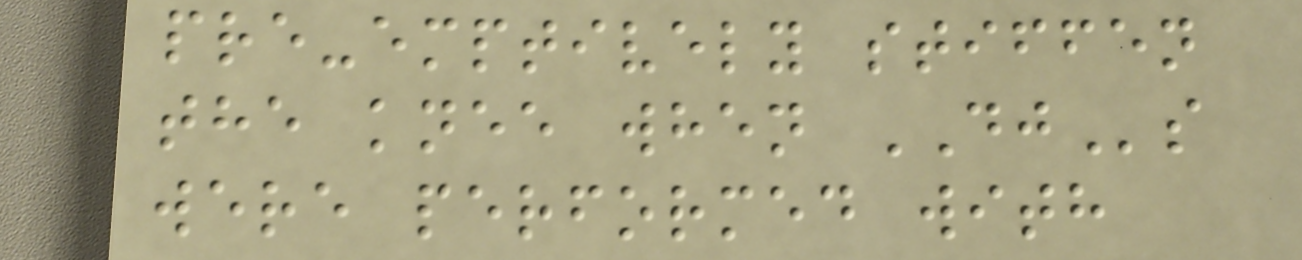pre-emptively stiffen
the knee when DJs
were performed with
